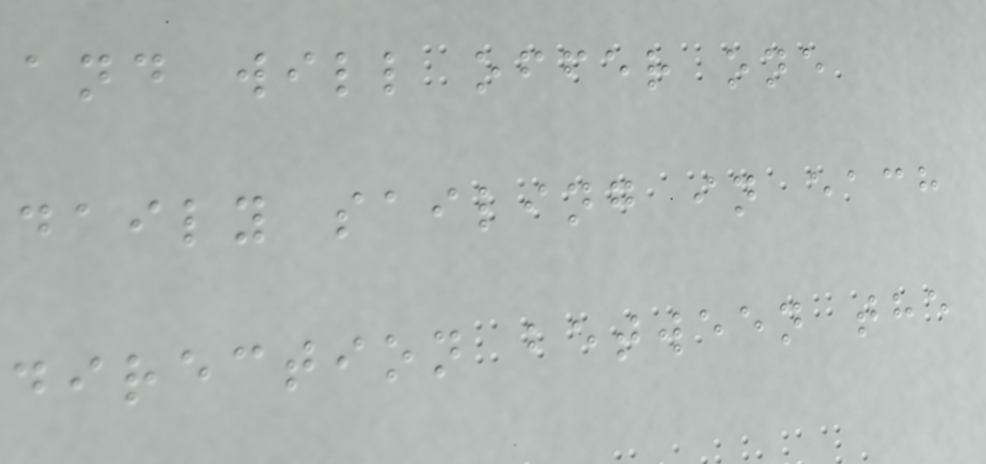and will offer one
daily sailing in each
direction between the
